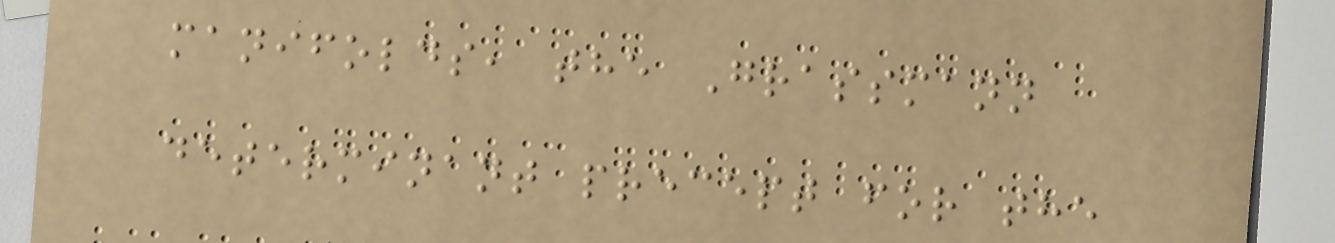manifolds, the Grassmann
determinant precept for the
